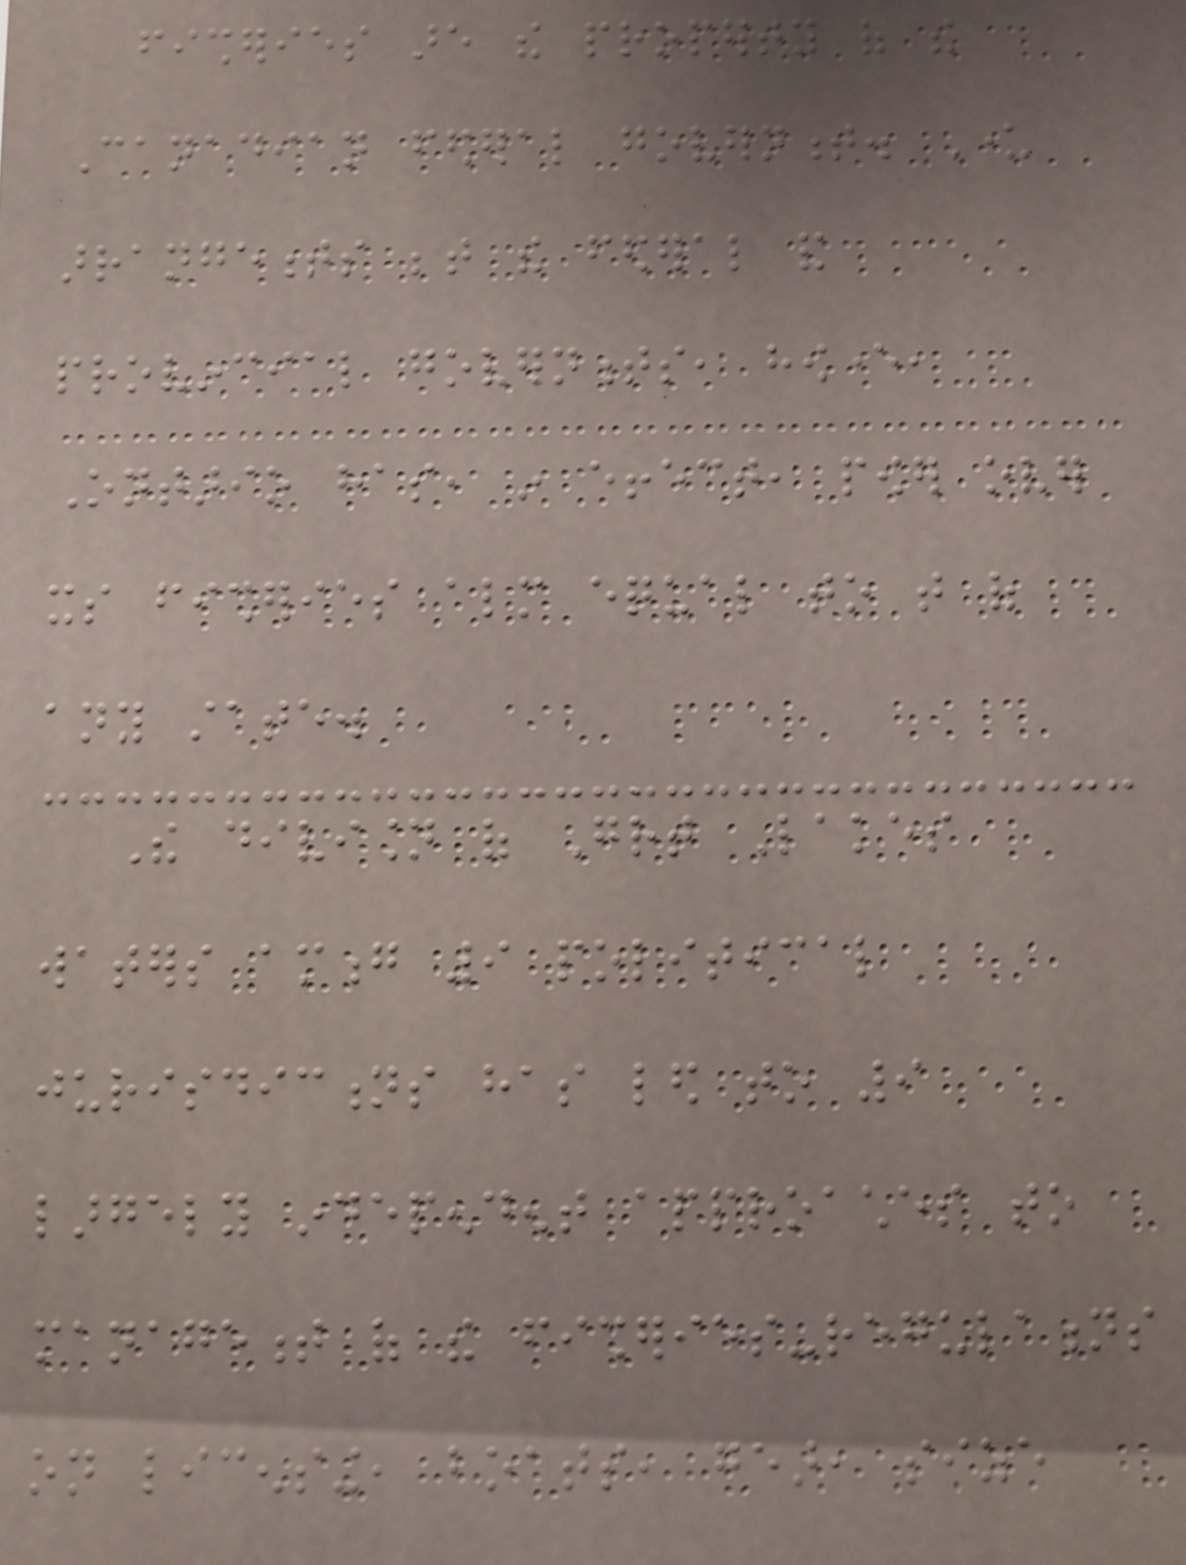fisheries are the property of the
Canadian federal government. Under
arrangements between the federal and
provincial governments, however,
Ontario has, in effect, power over
its fisheries almost equal to that of
any state.
The division of Great Lakes
waters among 9 political
jurisdictions has led to 9
largely independent approaches to
management of the fisheries-regulations
on licensing, boats, gear, size
